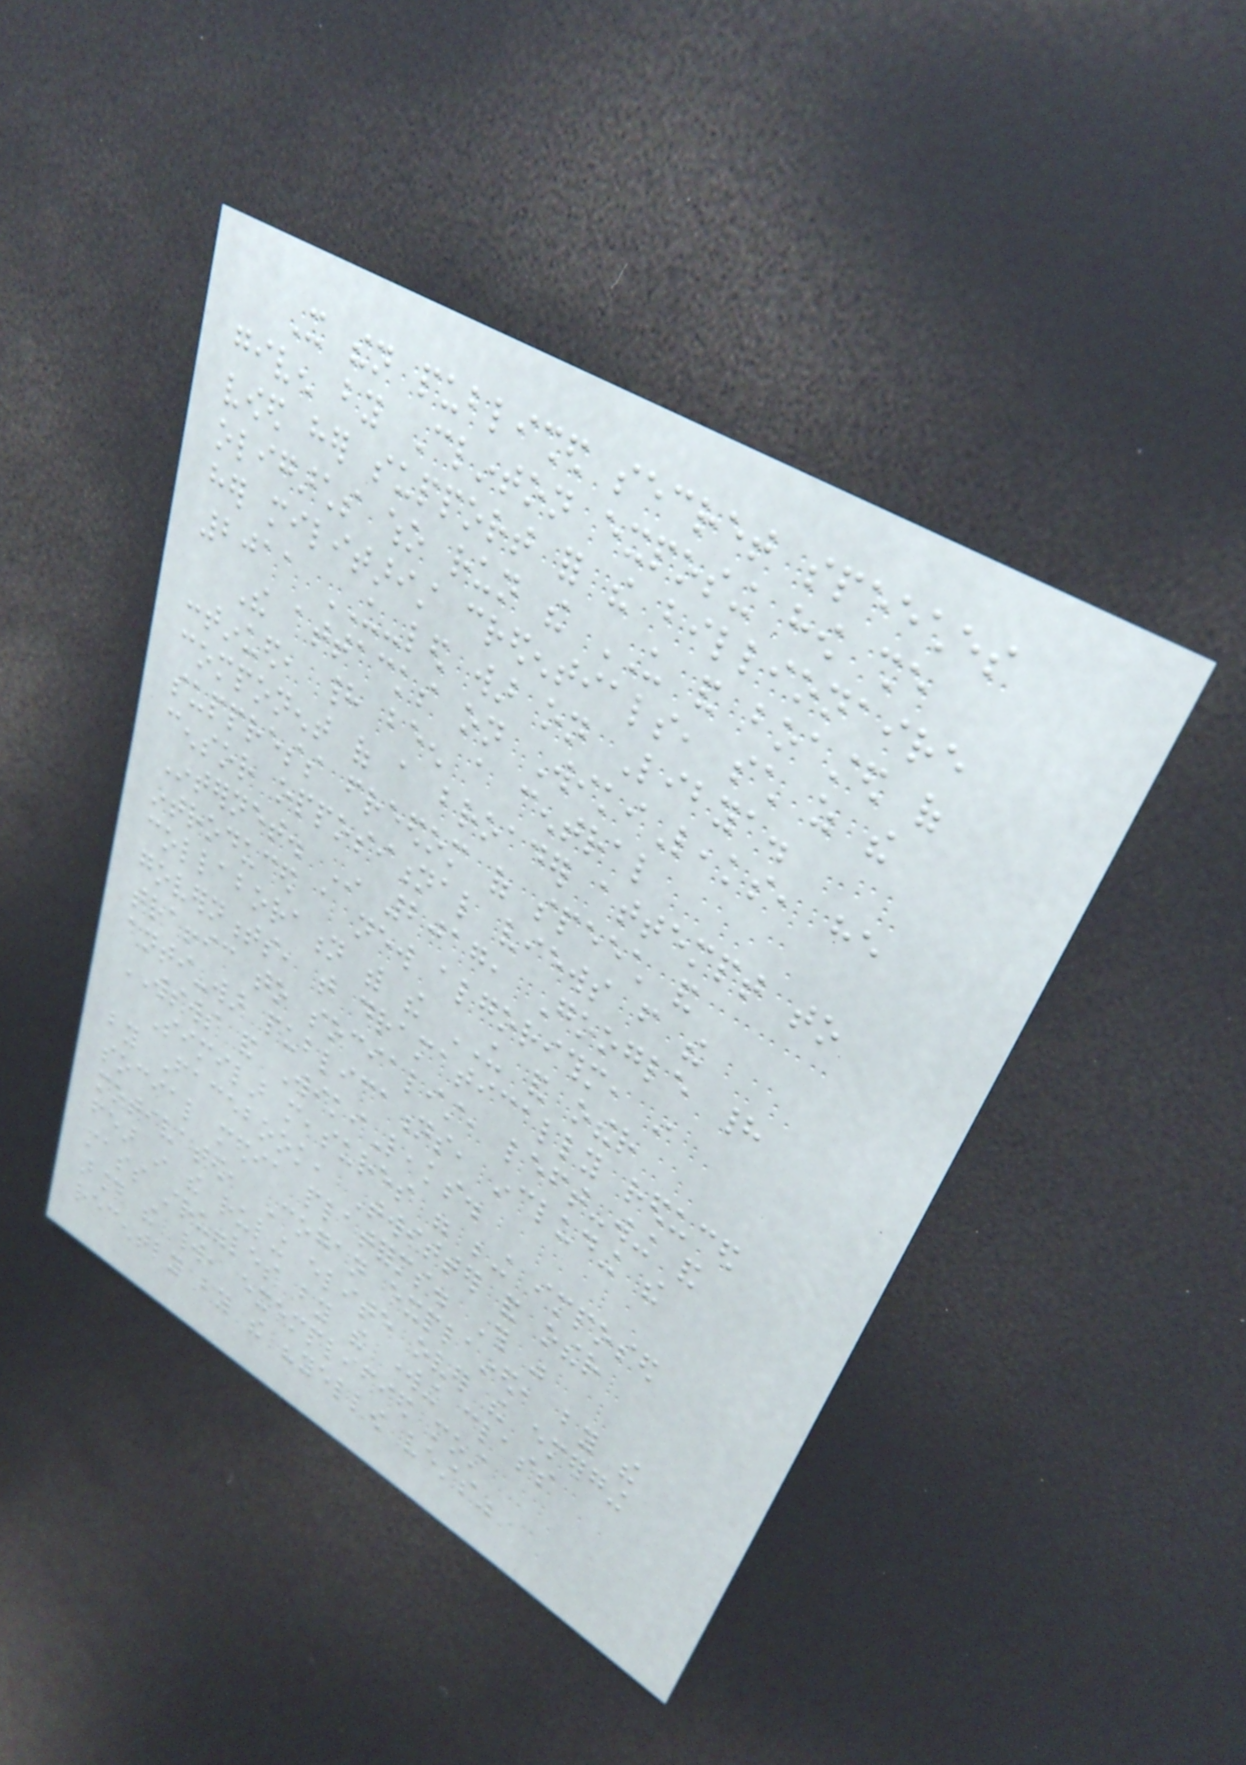It then published secret speeches
given by Clinton exposing how she
vowed her support for the billionaire
oligarchs who run the US and boasted of
her militarist credentials, such as the
2011 US-led war on Libya.
The attacks on WikiLeaks, he
continued, had been a central
component of a broader attempt to
suppress freedom of speech and
censor oppositional views from the
Internet. In 2017, Google had
introduced a new algorithm, in
collaboration with the US and other
governments, that dramatically reduced
traffic to socialist, left-wing and
anti-war publications, including the
WSWS and WikiLeaks.
Similar measures were being imposed
by Facebook, Twitter and other
social media platforms. This was
motivated, Cogan explained, by the
fear in the ruling elite over the emerging
mass struggles by the working class
around the world, exemplified most
recently by the "yellow vests"
